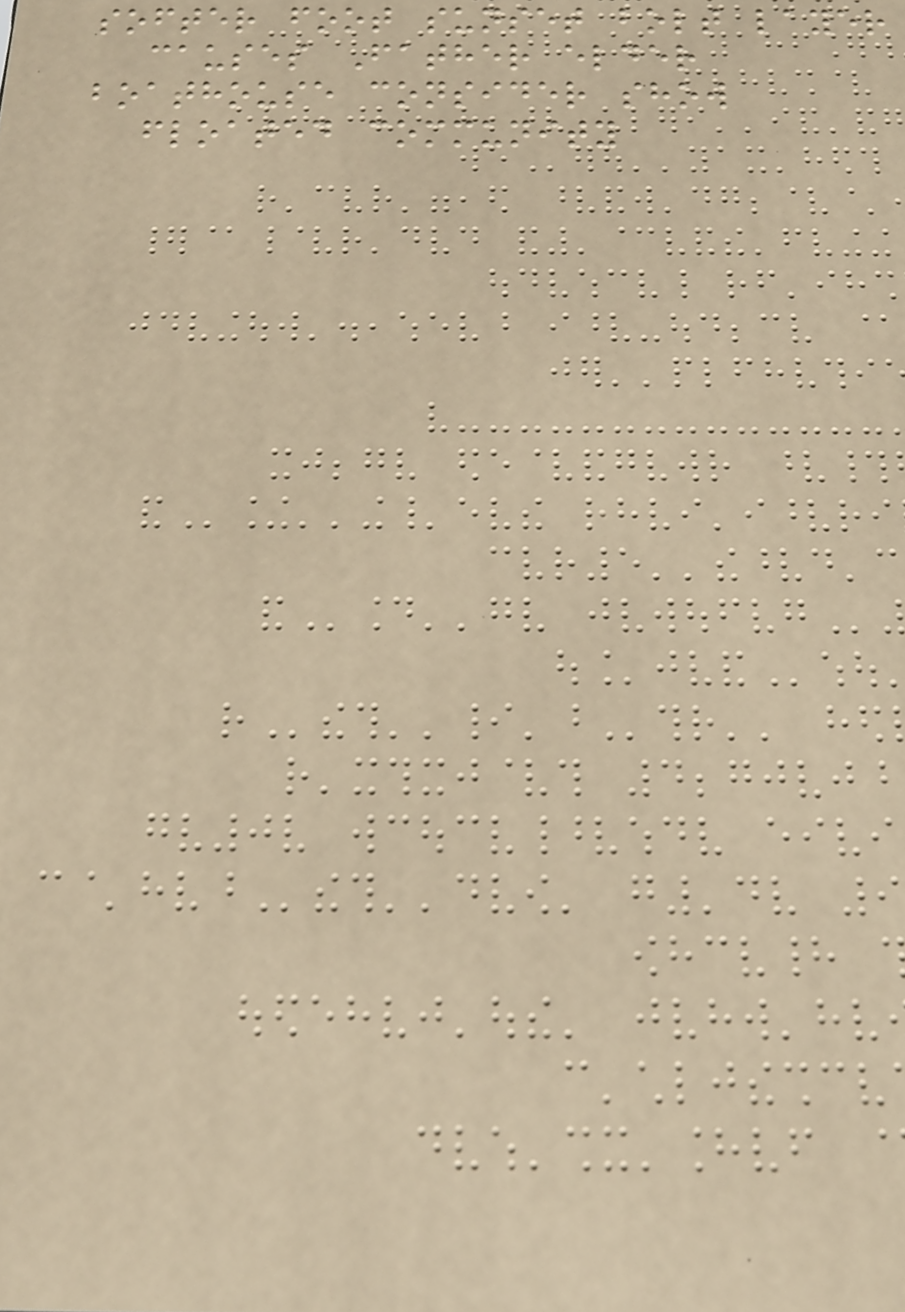softer foot sunset bolt layer
causes Father elder
boathouse consider show
floated community
